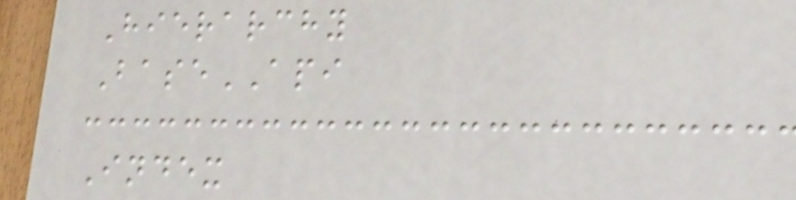Hierarchy
BaseAPI
Index
